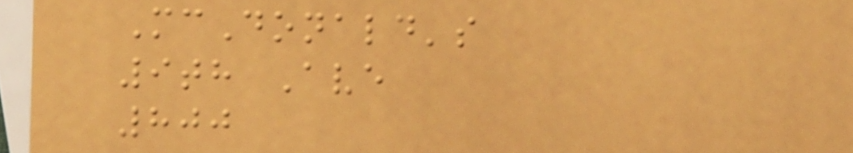McDonald's
9th Ave
800
